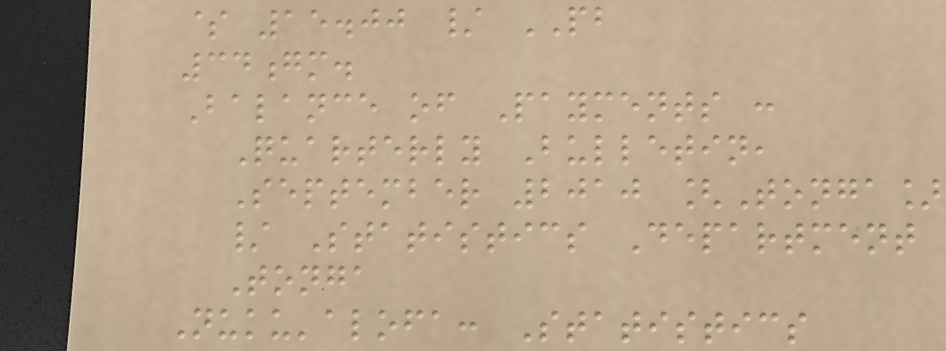$ 15.00 / PB
34gm.
Balance of Payments :
Quarterly Bulletin,
September 2010 [Tonga]
/ Statistics Department
Tonga
Nuku'alofa: Statistics
